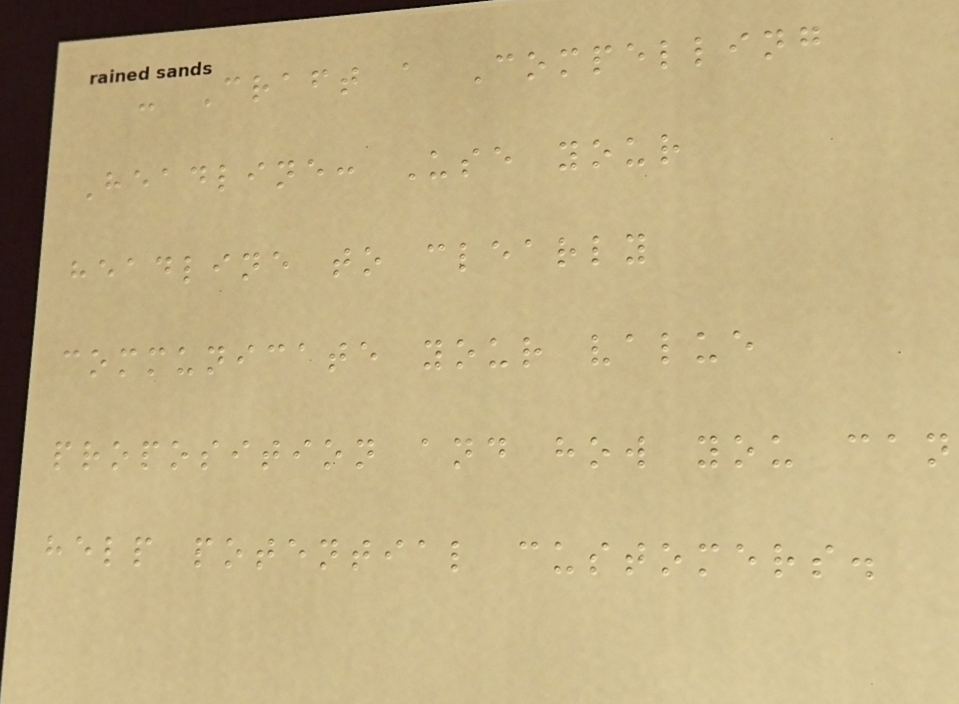- Craft a Compelling
Headline: Use your
headline to clearly
communicate your value
proposition and how you can
help potential customers.
